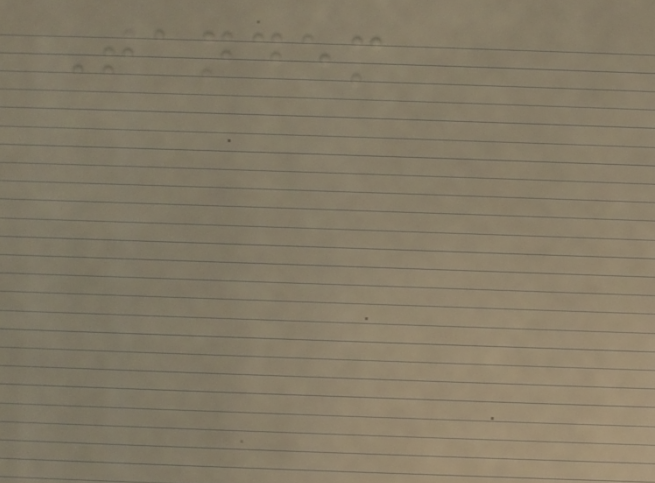Tandem
